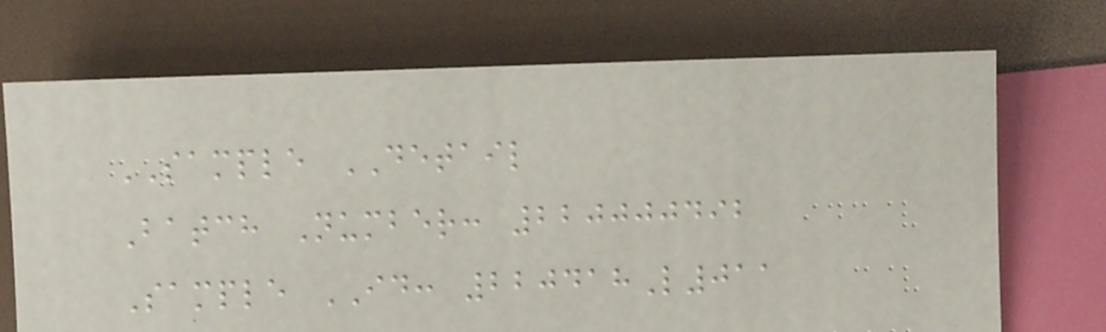SAMPLE DETAIL
Batch Number: 220000492
Sample ID: 220418L011
